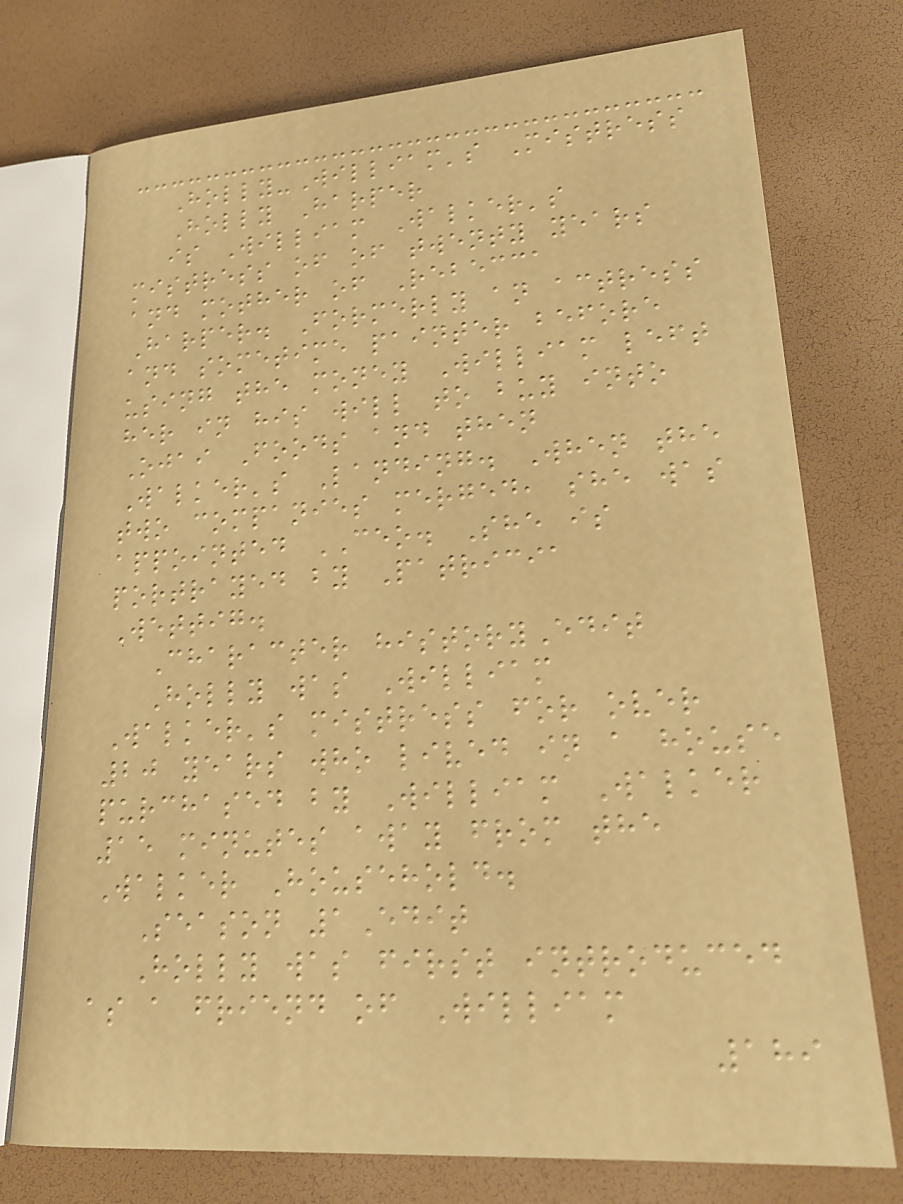Holly-William's Mistress
Holly Harper
is William Walker's
mistress of of twenty years
and mother of Rebecca
Harper. Formerly an actress
and sometime painter before
using the money William left
her in his will to buy into
Ojai Foods and then
Walker's Landing. When the
two companies merged, she was
appointed CEO. She is
portrayed by Patricia
Wettig.
Character historyEdit
Holly was William
Walker's mistress for over
20 years who lived in a house
purchased by William Walker
15 minutes away from the
Walker Household.
Season 1Edit
Holly was first introduced
as a friend of William
189
